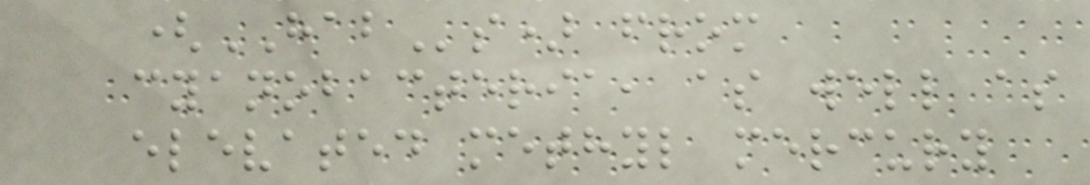(HABs) from
cyanobacteria, as well as
elevated methyl mercury
